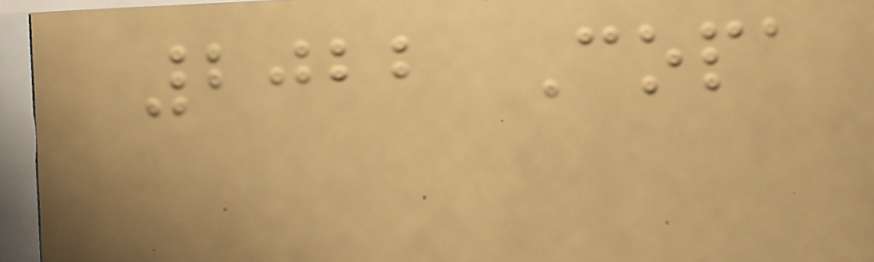2022 Copa
